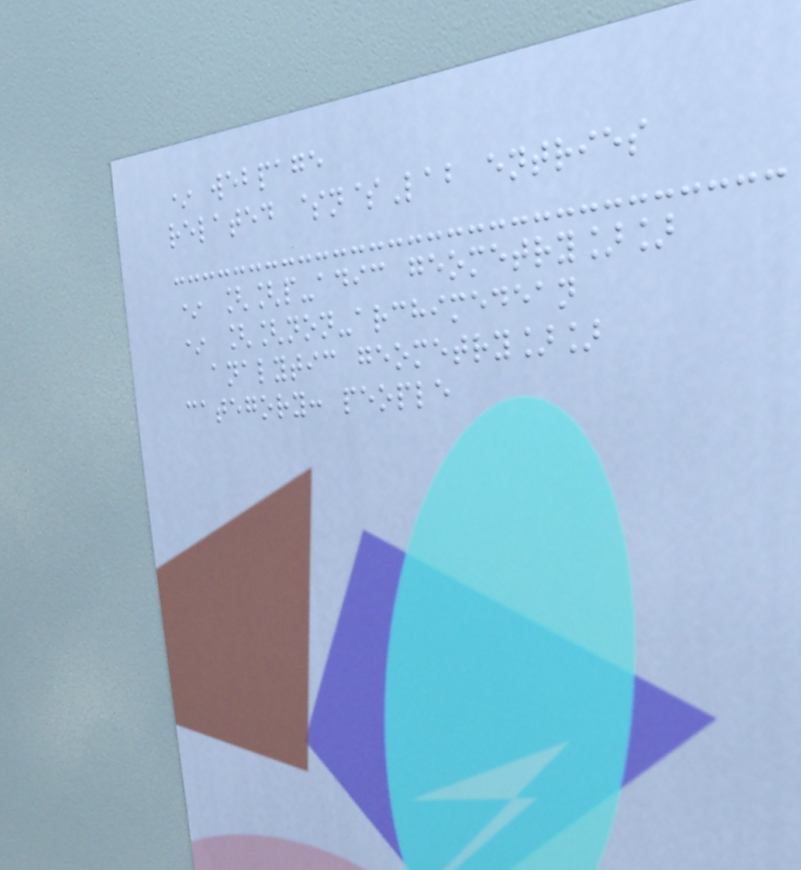* webpage
related $n$Lab entries
* [[p-adic geometry]]
* [[non-archimedean
analytic geometry]]
category: people
